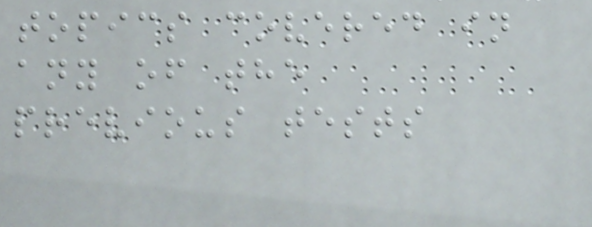topics covered in
any of the
previous tests
